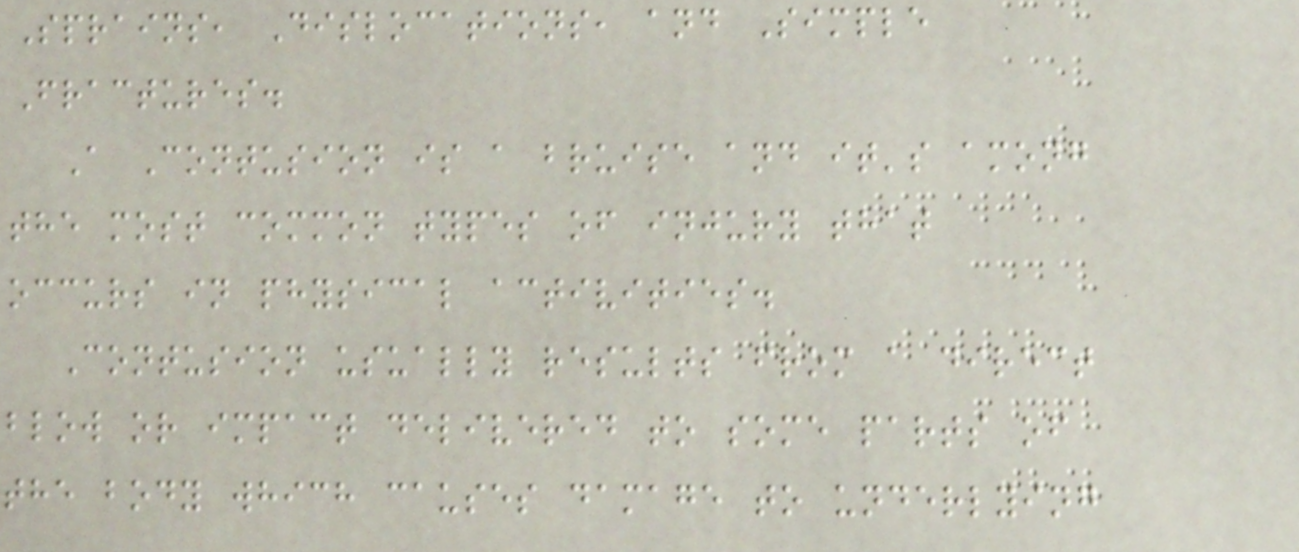Sprains, Dislocations, and Simple
Fractures.
A Contusion is a bruise and it's among
the most common types of injury that
occurs in physical activities.
Contusion usually results from a direct
blow or impact delivered to some parts of
the body which causes damage to underlying
